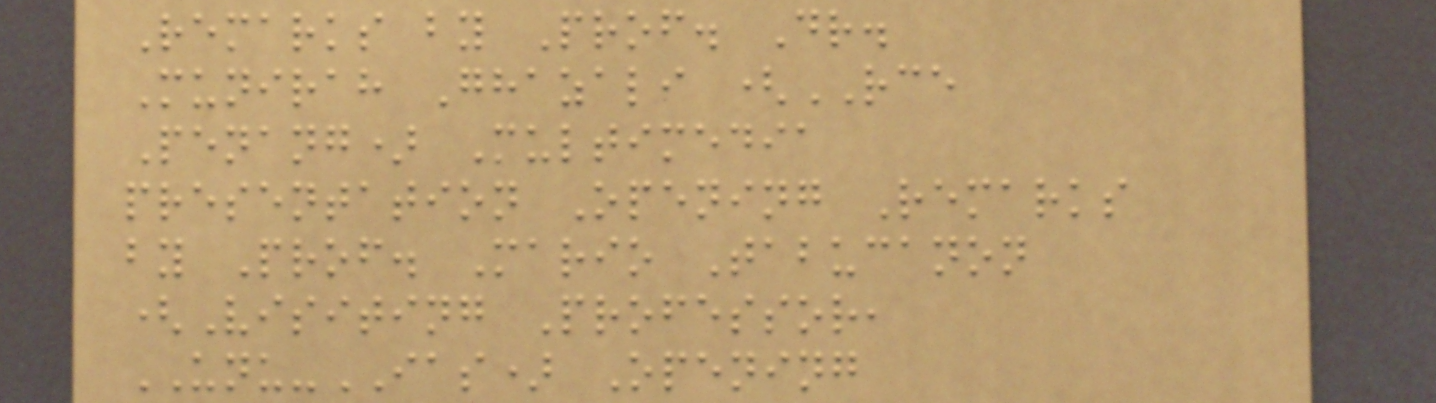Remarks by Prof. Dr.
Munirah Ghazali (RCE
Penang) Multimedia
presentation Opening Remarks
by Prof. Mario Tabucanon
(Visiting Professor,
UNU-IAS) Opening
